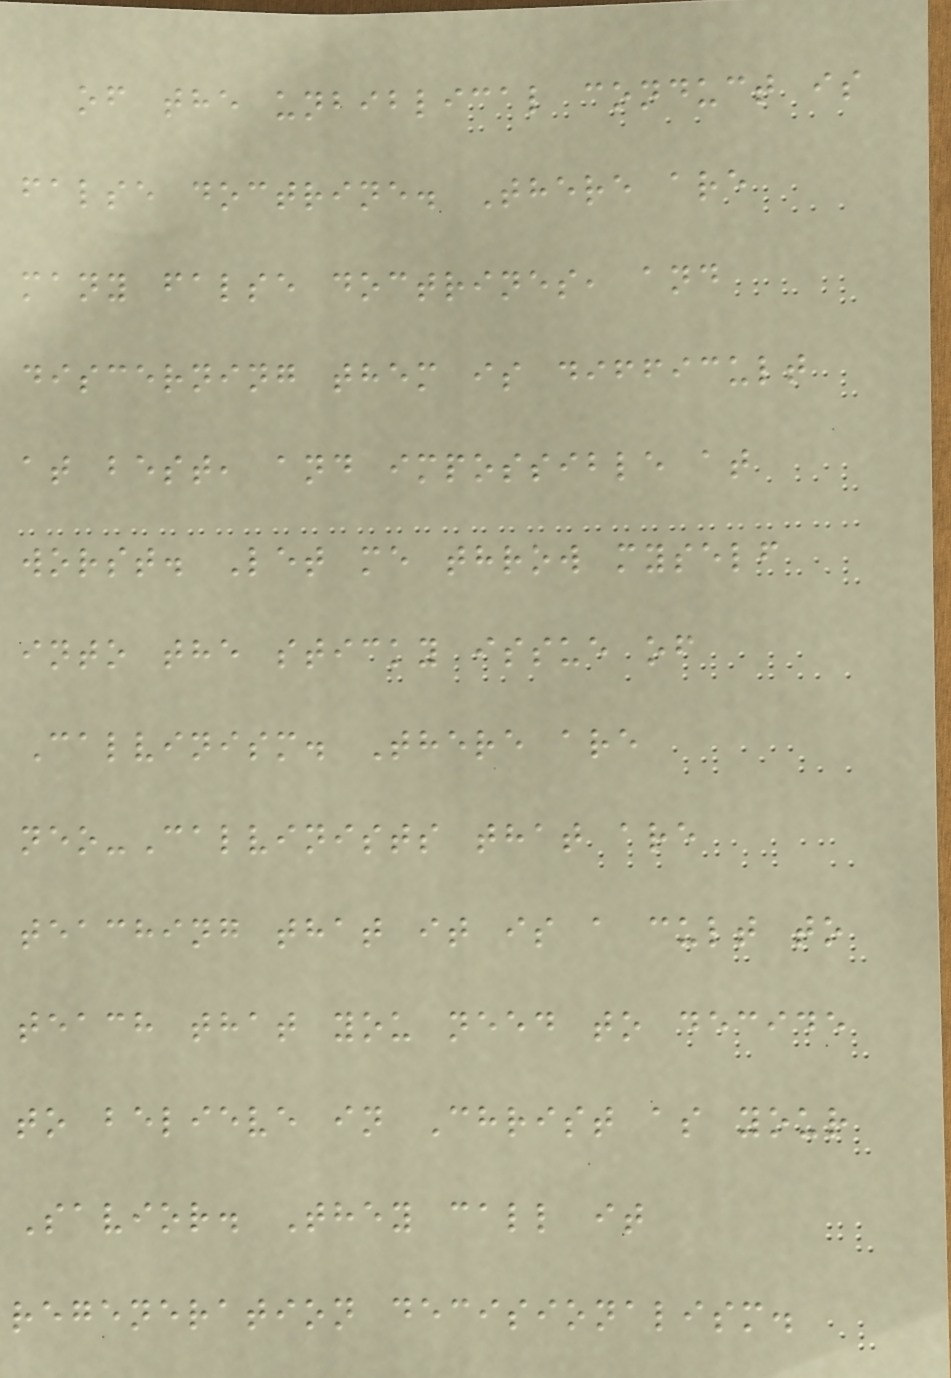of the unbiblical conduct is
false doctrine. There are
many false doctrines, and
discerning them is difficult
at best, and impossible at
worst. Let me throw myself
into the sticky issue of
Calvinism. There are
neo-Calvinists that are
teaching that it is a cult to
teach that you need to decide
to believe in Christ as your
Savior. They call it
regeneration decisionalism.
